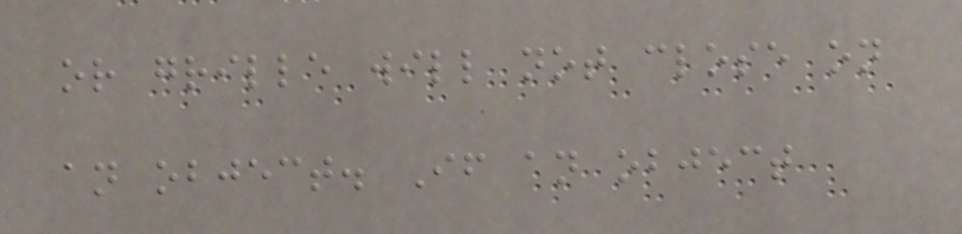or grille will not close on
an object. If an object
